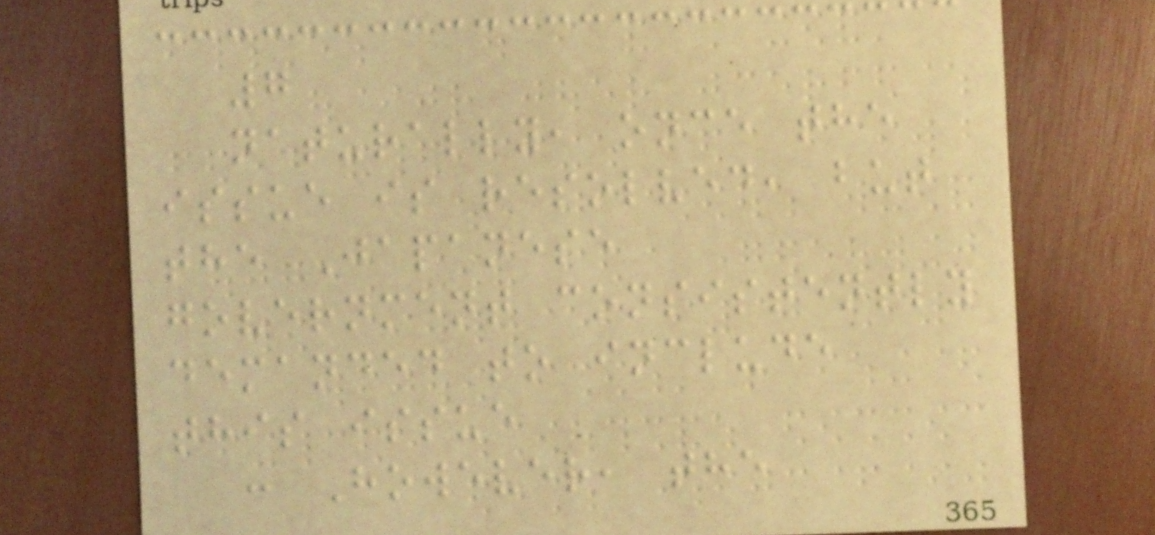7
naturally, once the
issue is resolved, but
the Japanese
government consistently
demanded to include
this issue
: However, the
